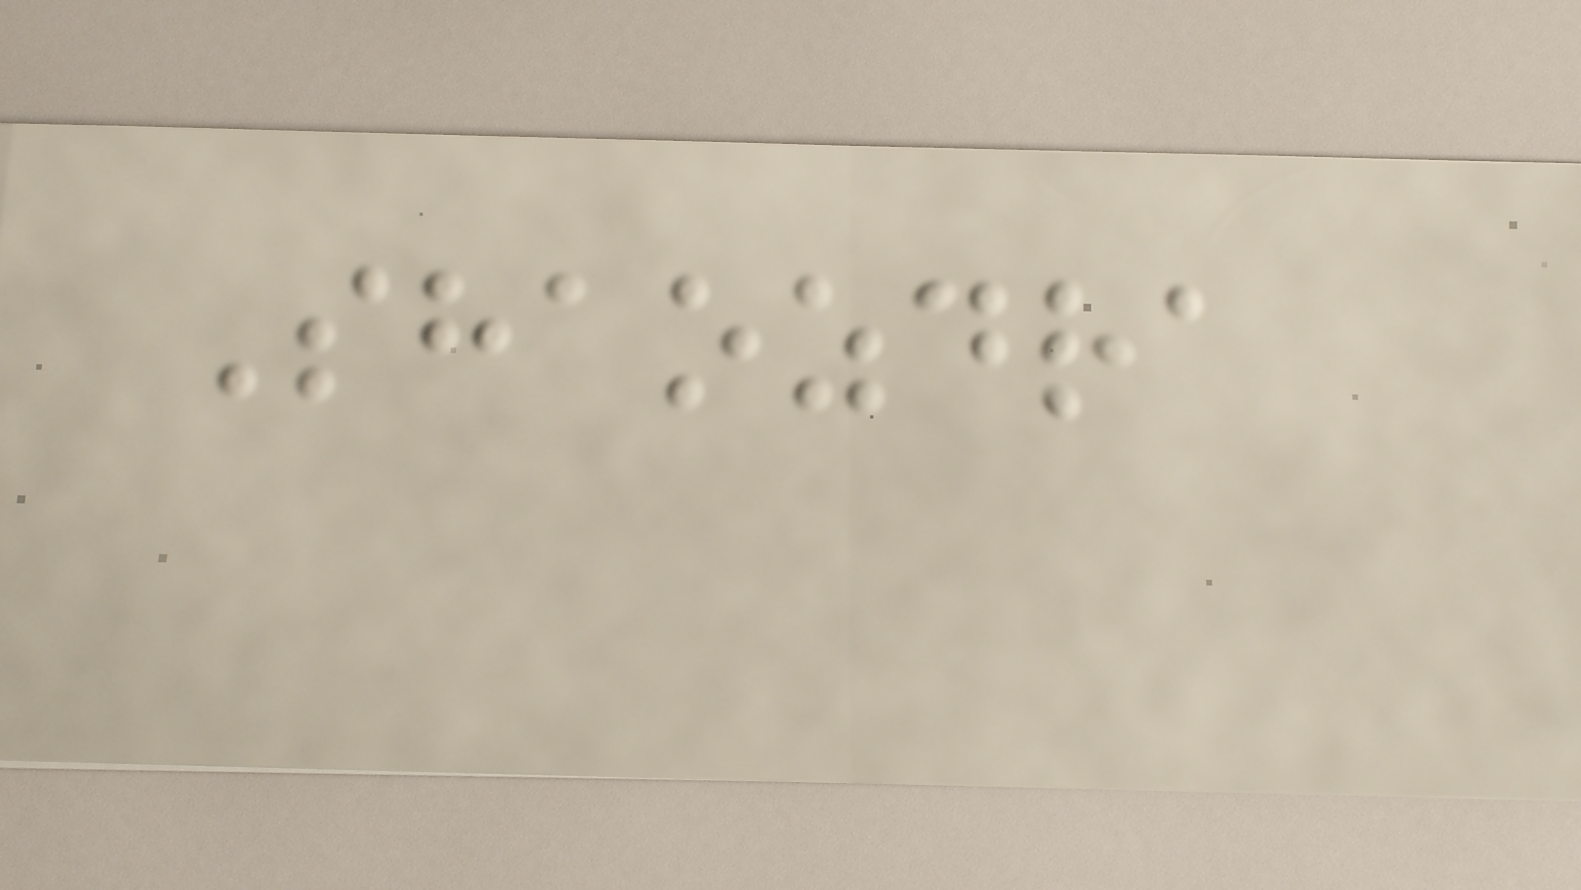Shaozdra
